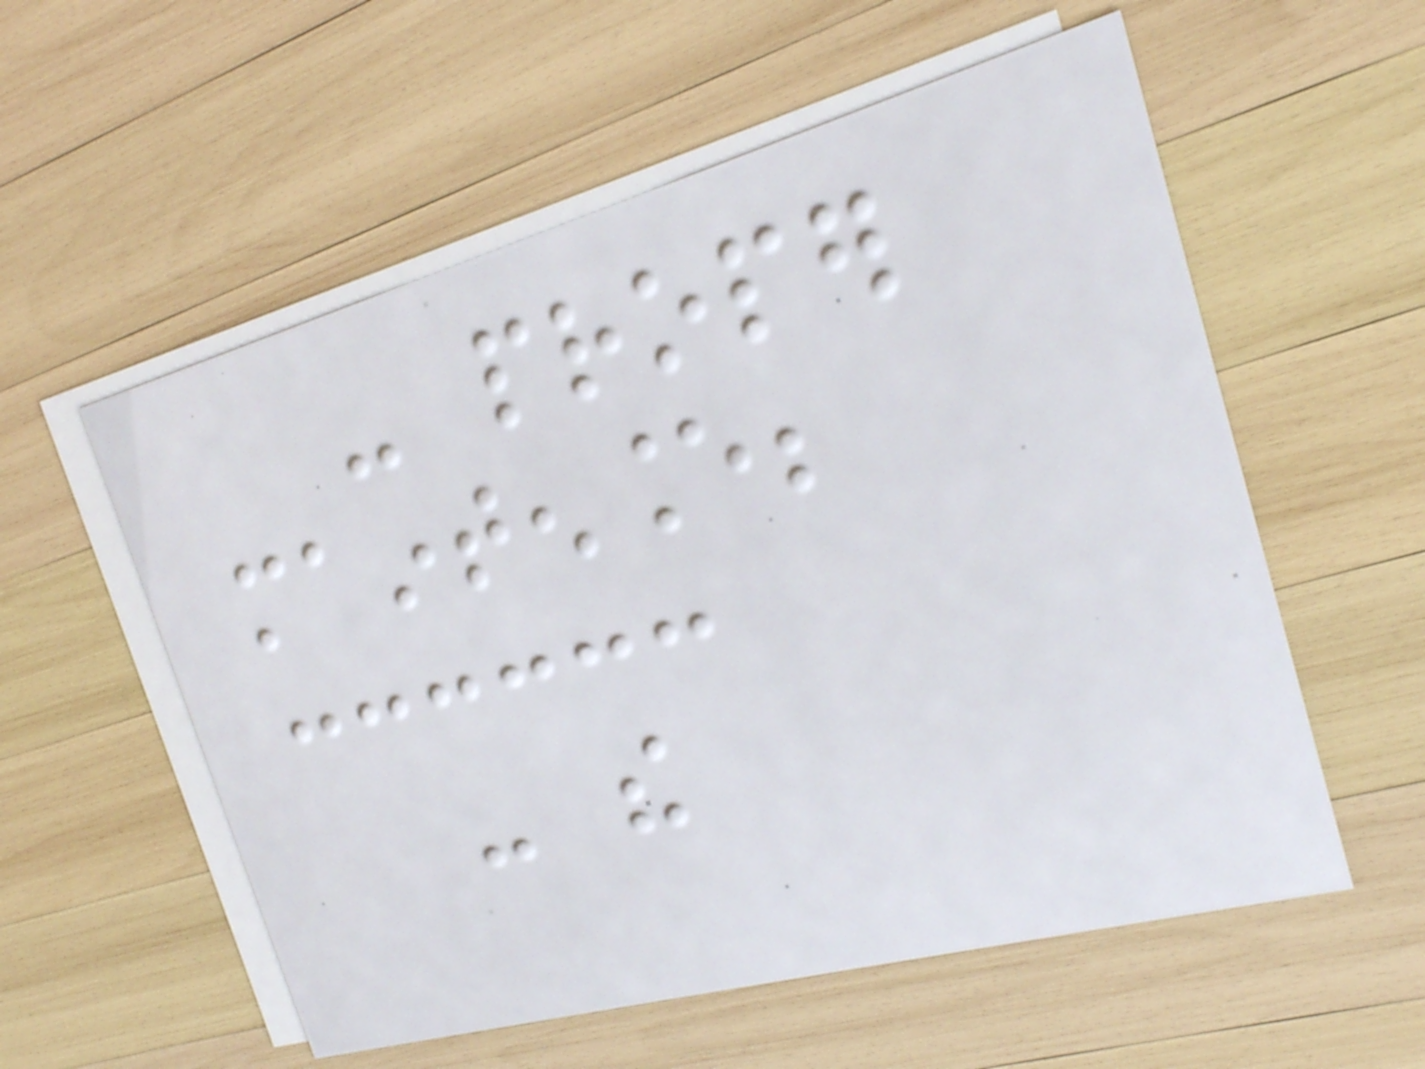- proper
maintenance;
- the
